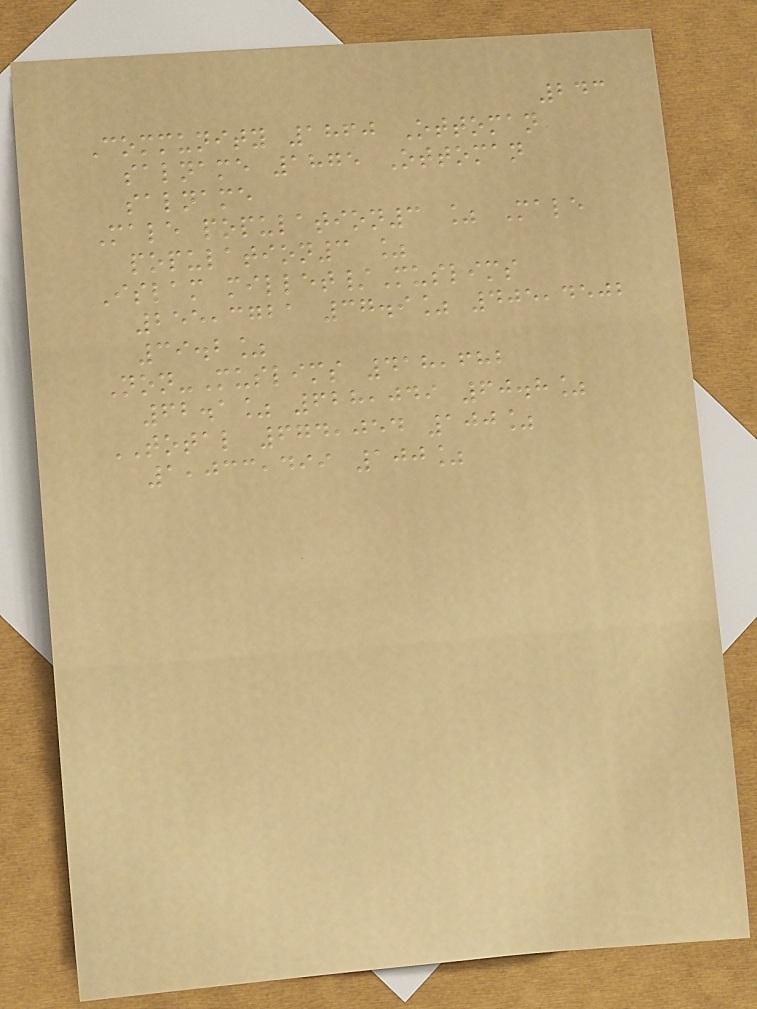243
Community 1860 Ottoman
salname 1875 Ottoman
salname
Male population3 % Male
population3 %
Islam millet/Muslims
255,3721 37.9% 405,4502
39.2%
Non-Muslims 418,682
62.1% 628,049 60.8%
TOTAL 674,054 100%
1,033,499 100%
